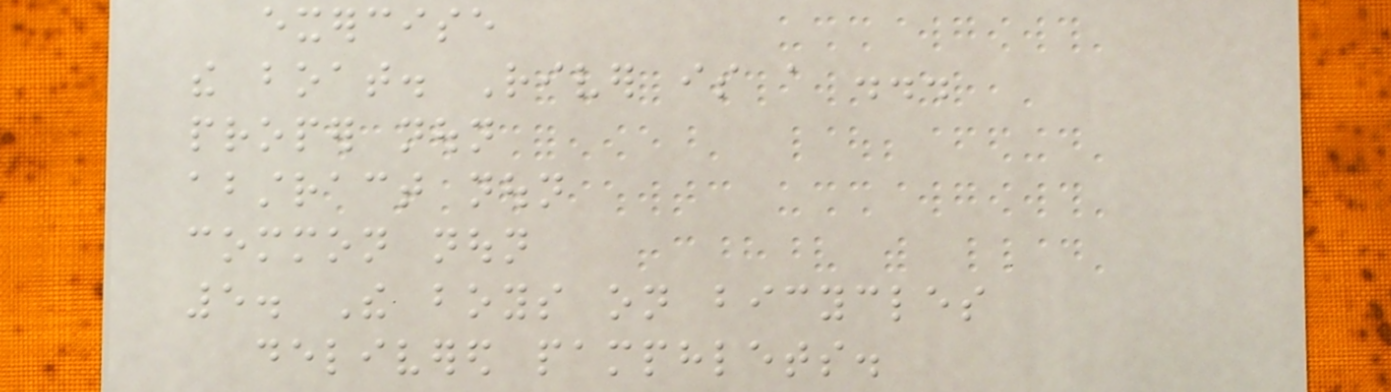exercise
the boat. River is a ...
proper noun
abstract noun
common noun
5. The boys on bicycles
delivered pamphlets.
